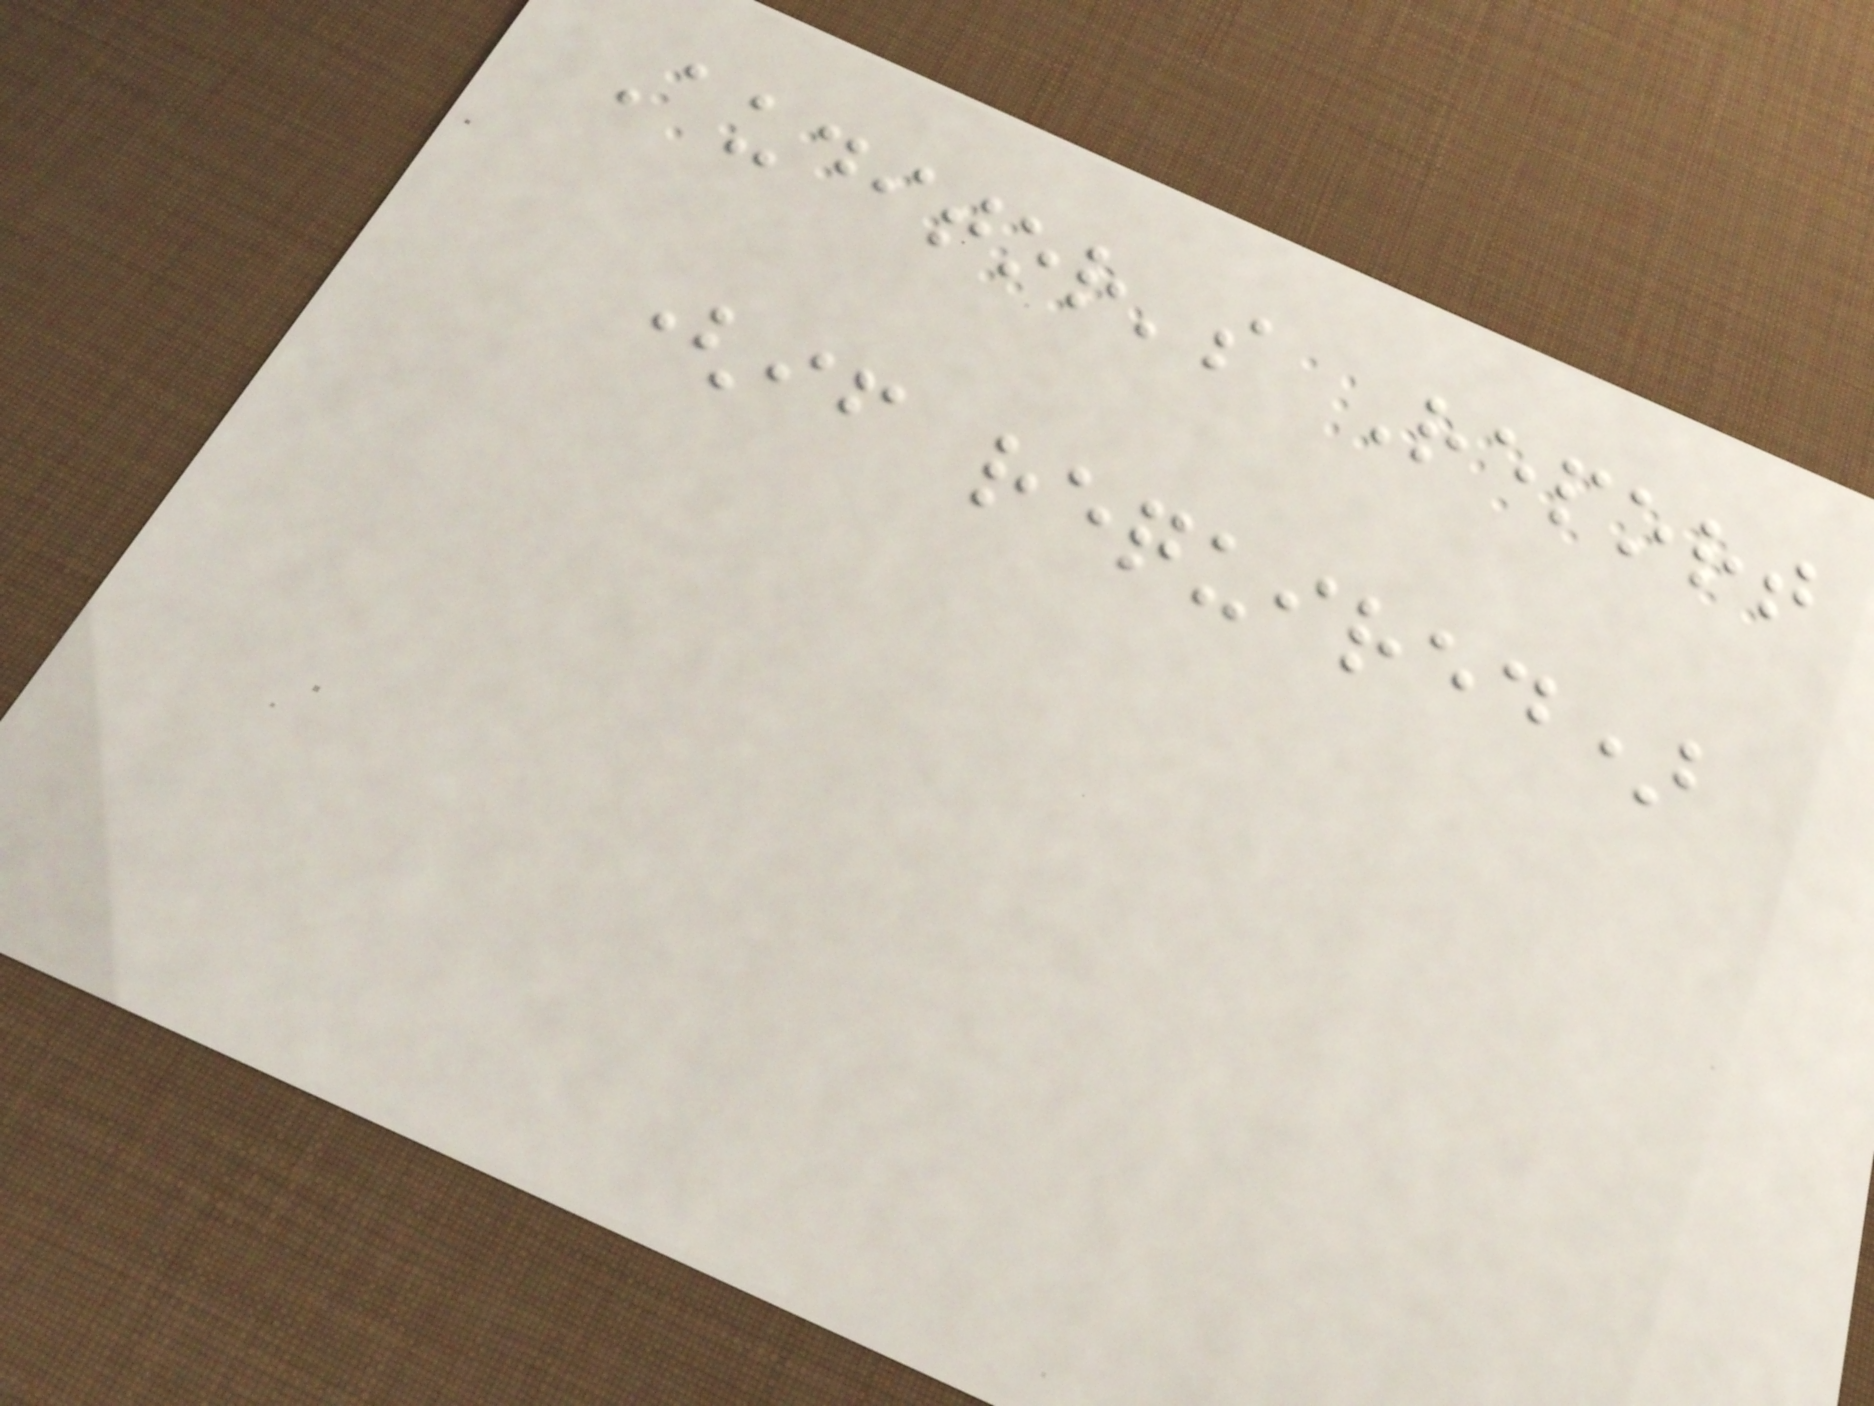Auditor's Report
(if required)
